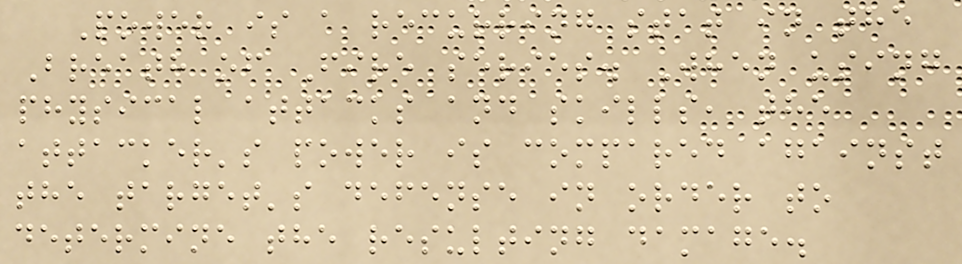Power is a recurring stat in the
Breath of Fire series. When using
physical attacks and skills, the
attacker's power is compared against
the target's defense in order to
determine the resulting damage.
